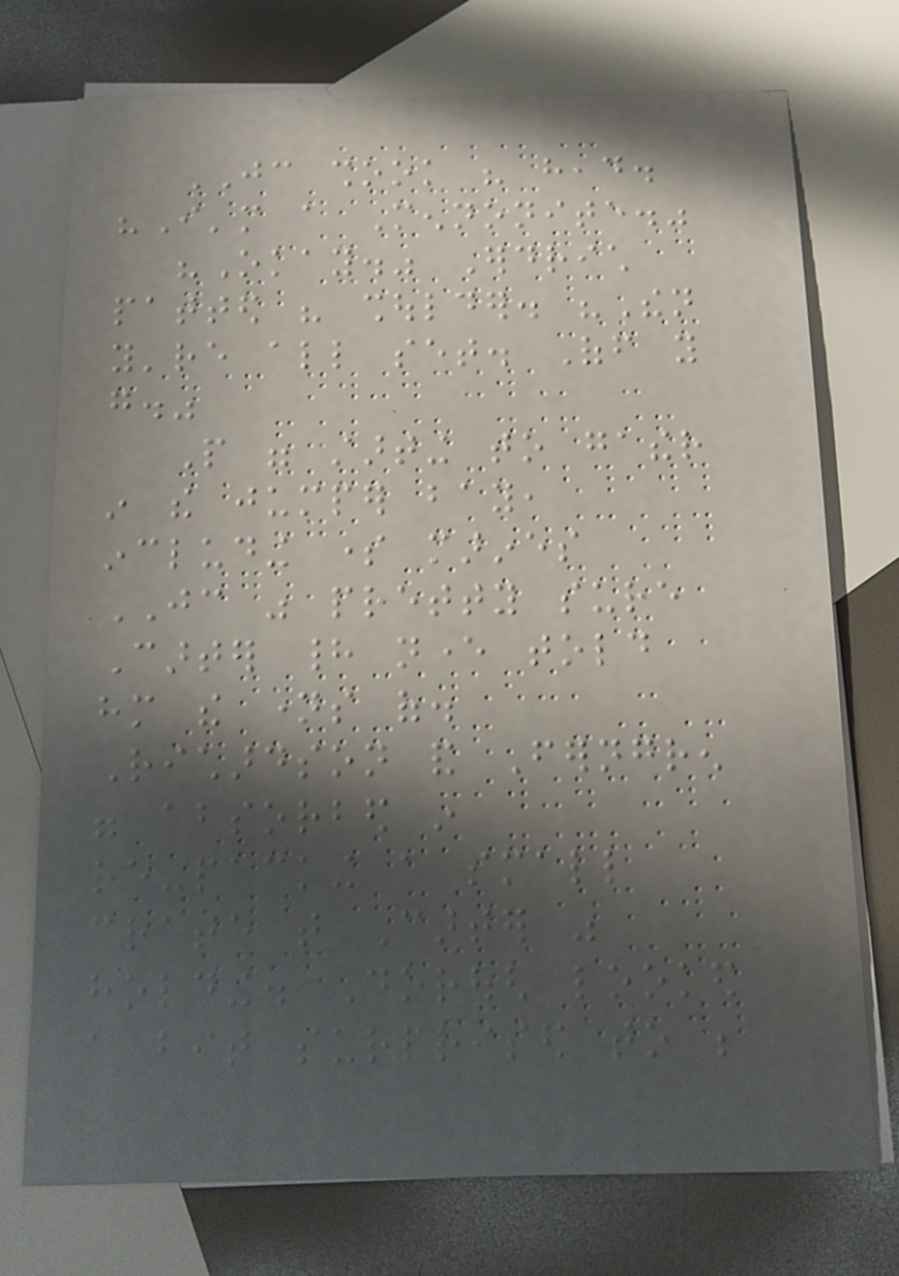JC shook his head.
"I'm a Mennonite."
"Okay." Erdrich
patted his shoulder. "Then
you're all set. Off you
go."
People were starting to gather
in the jumper bay,
including some marines
JC was pretty sure
Carter had never told
him the names of.
Richardson and Ferngren
were absorbed in
re-packing a small
crate that Carter was
holding. Dorough looked
a bit surprised to be
